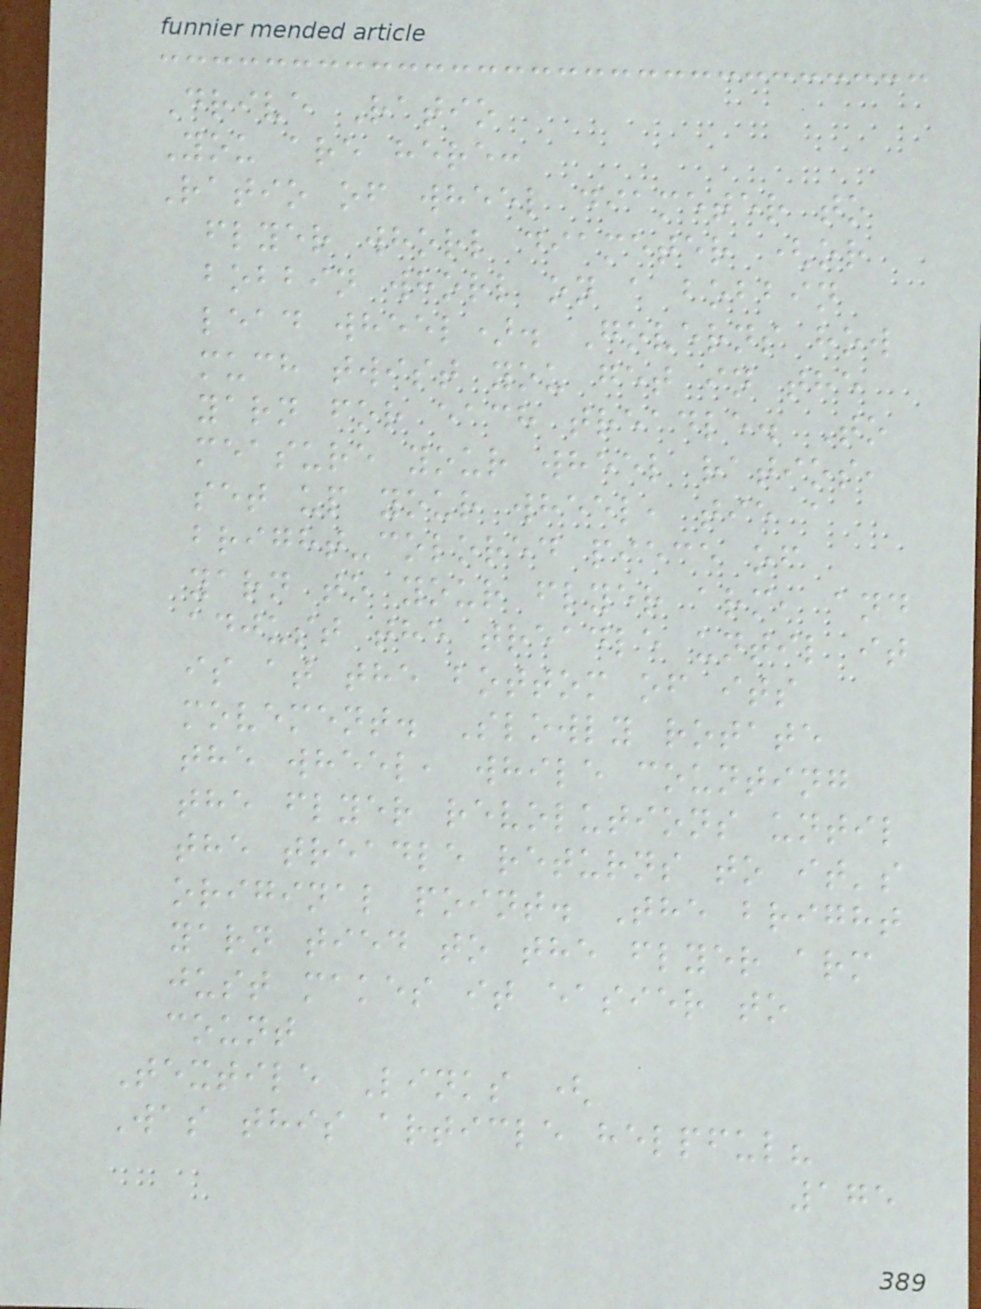Drive Ratio
You are here:
Ratio of wheel diameter to
flyer whorl diameter (or
bobbin whorl on a bobbin
lead wheel). Governs how
much twist you get in the
yarn for each treadle. To
measure your wheel ratios,
set up your wheel, tie a
bright-colored piece of
yarn to your flyer arm, and
adjust the treadle until it
is at the bottom of its
movement. Slowly rotate
the wheel, while counting
the flyer revolutions until
the treadle returns to it's
original point. The bright
yarn tied to the flyer arm
just makes it easier to
count
Textile Links (
Was this article helpful?
175
